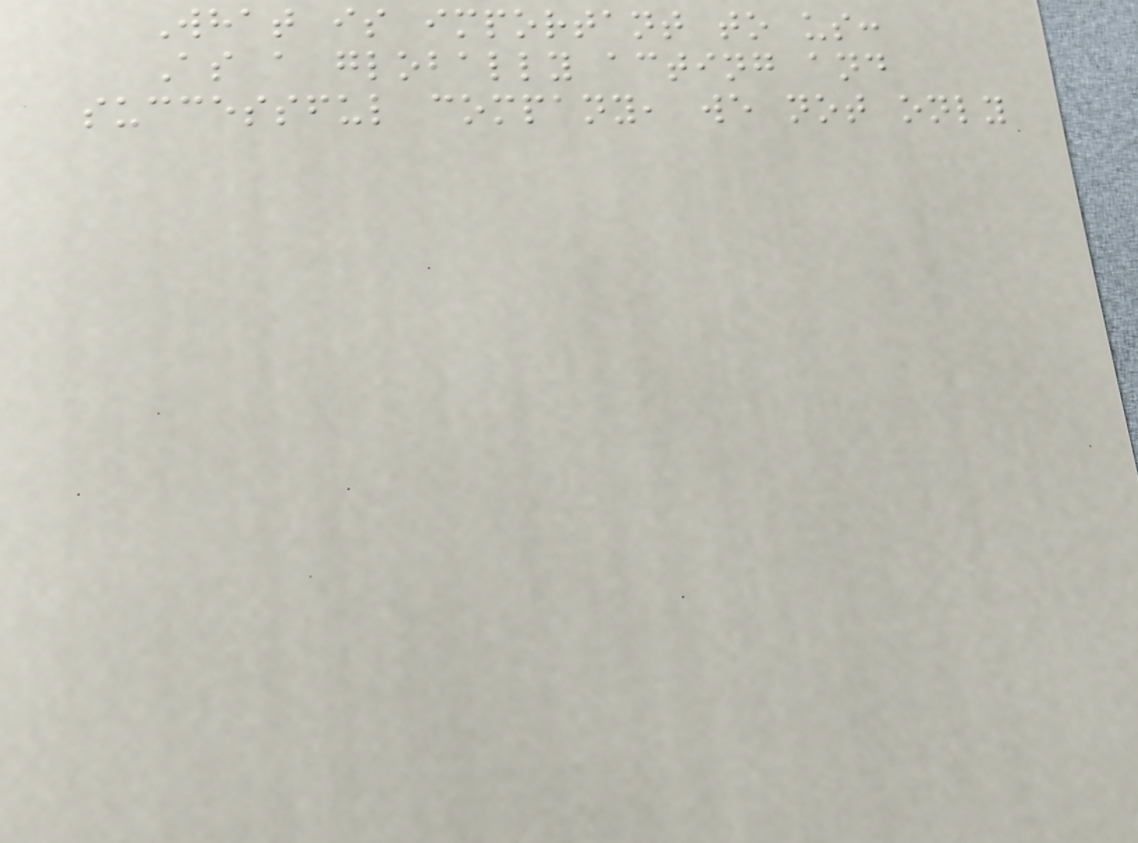What is important to us:
As a globally acting and
successful company, we not only
